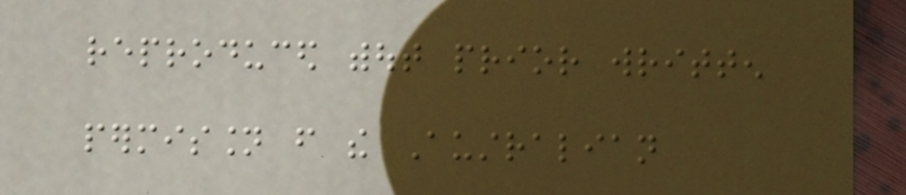reproduced without prior written
permission from the Australian
